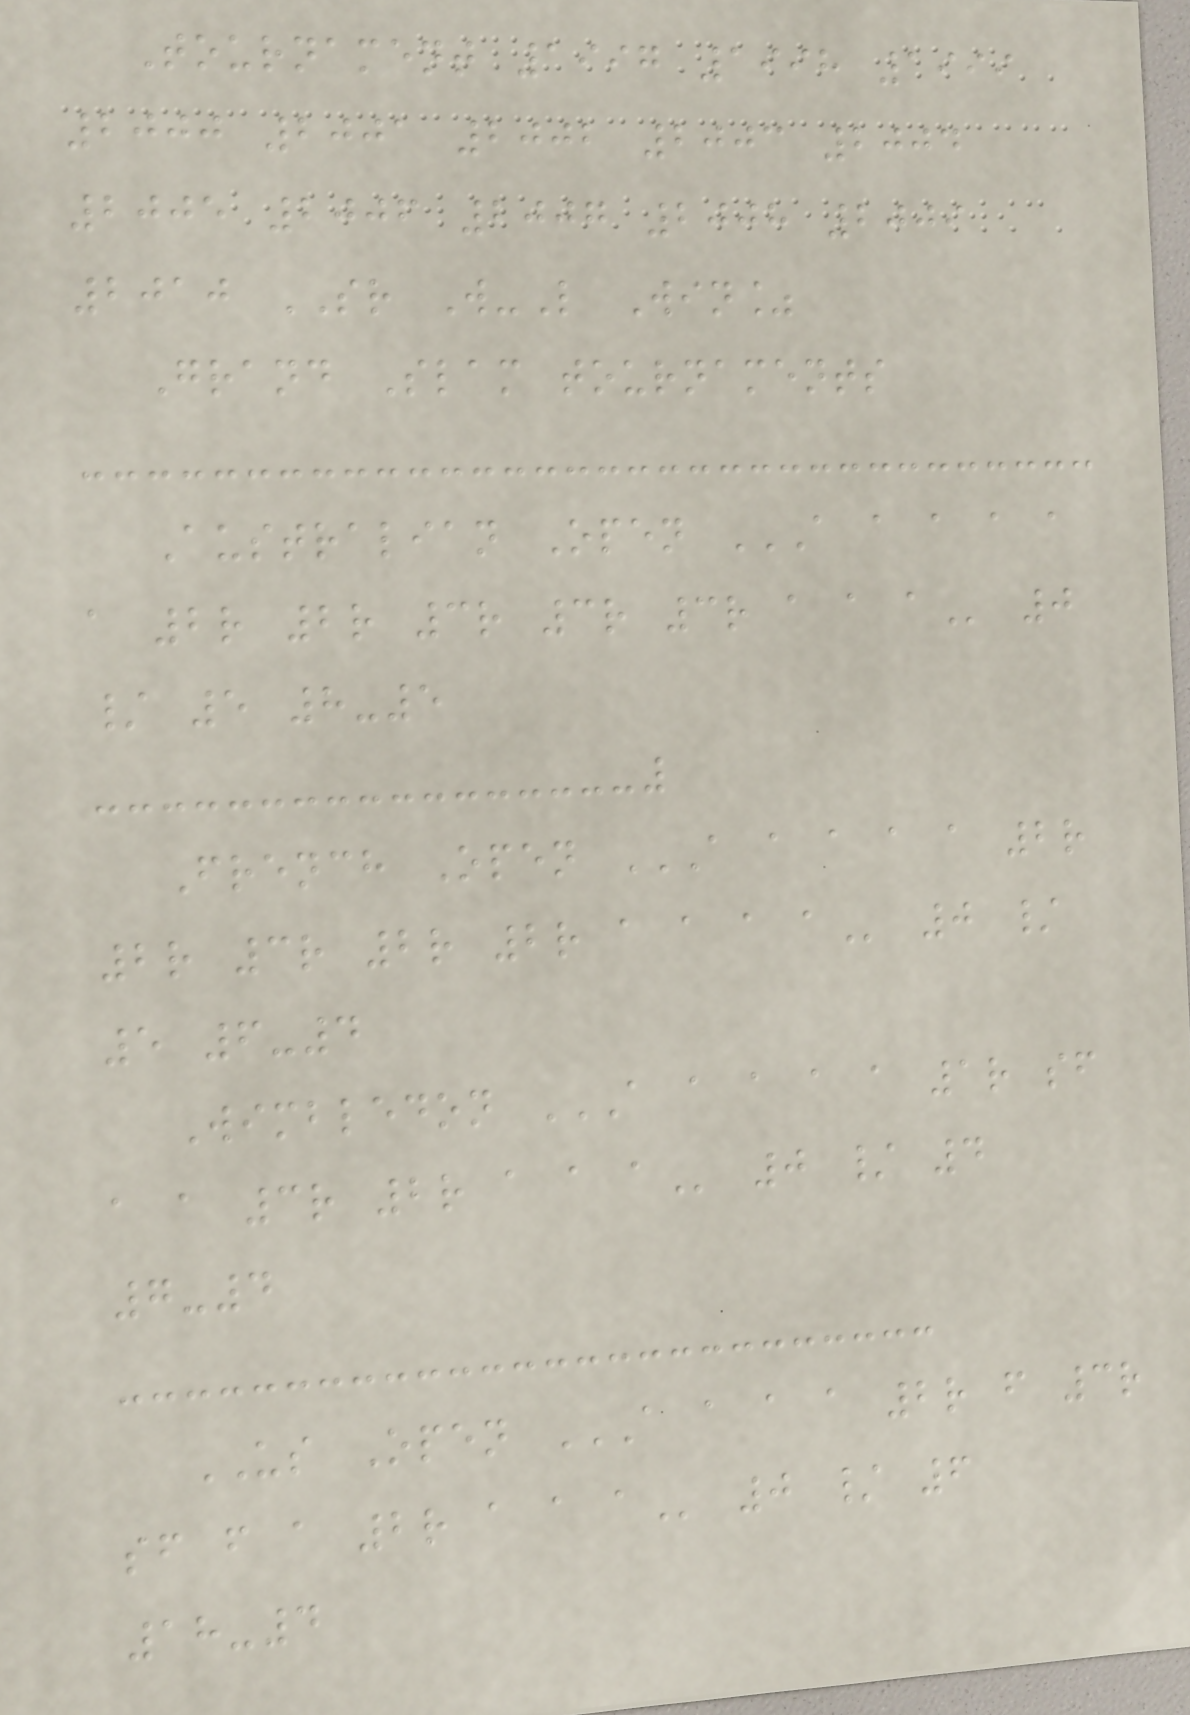Tournament 1997 1998 1999
2000 2001 2002 2003 2004
2005 2006 2007 2008 2009
2010 SR W-L Win%
Grand Slam tournaments
Australian Open A A A A A
A 2R 2R 3R 3R 3R A A A 0
/ 5 8-5
French Open A A A A A 2R
2R 3R 2R 2R A A A A 0 /
5 6-4
Wimbledon A A A A A 1R SF
A A 3R 2R A A A 0 / 4
7-4
US Open A A A A 2R F 3R
SF F A 2R A A A 0 / 6
18-4
